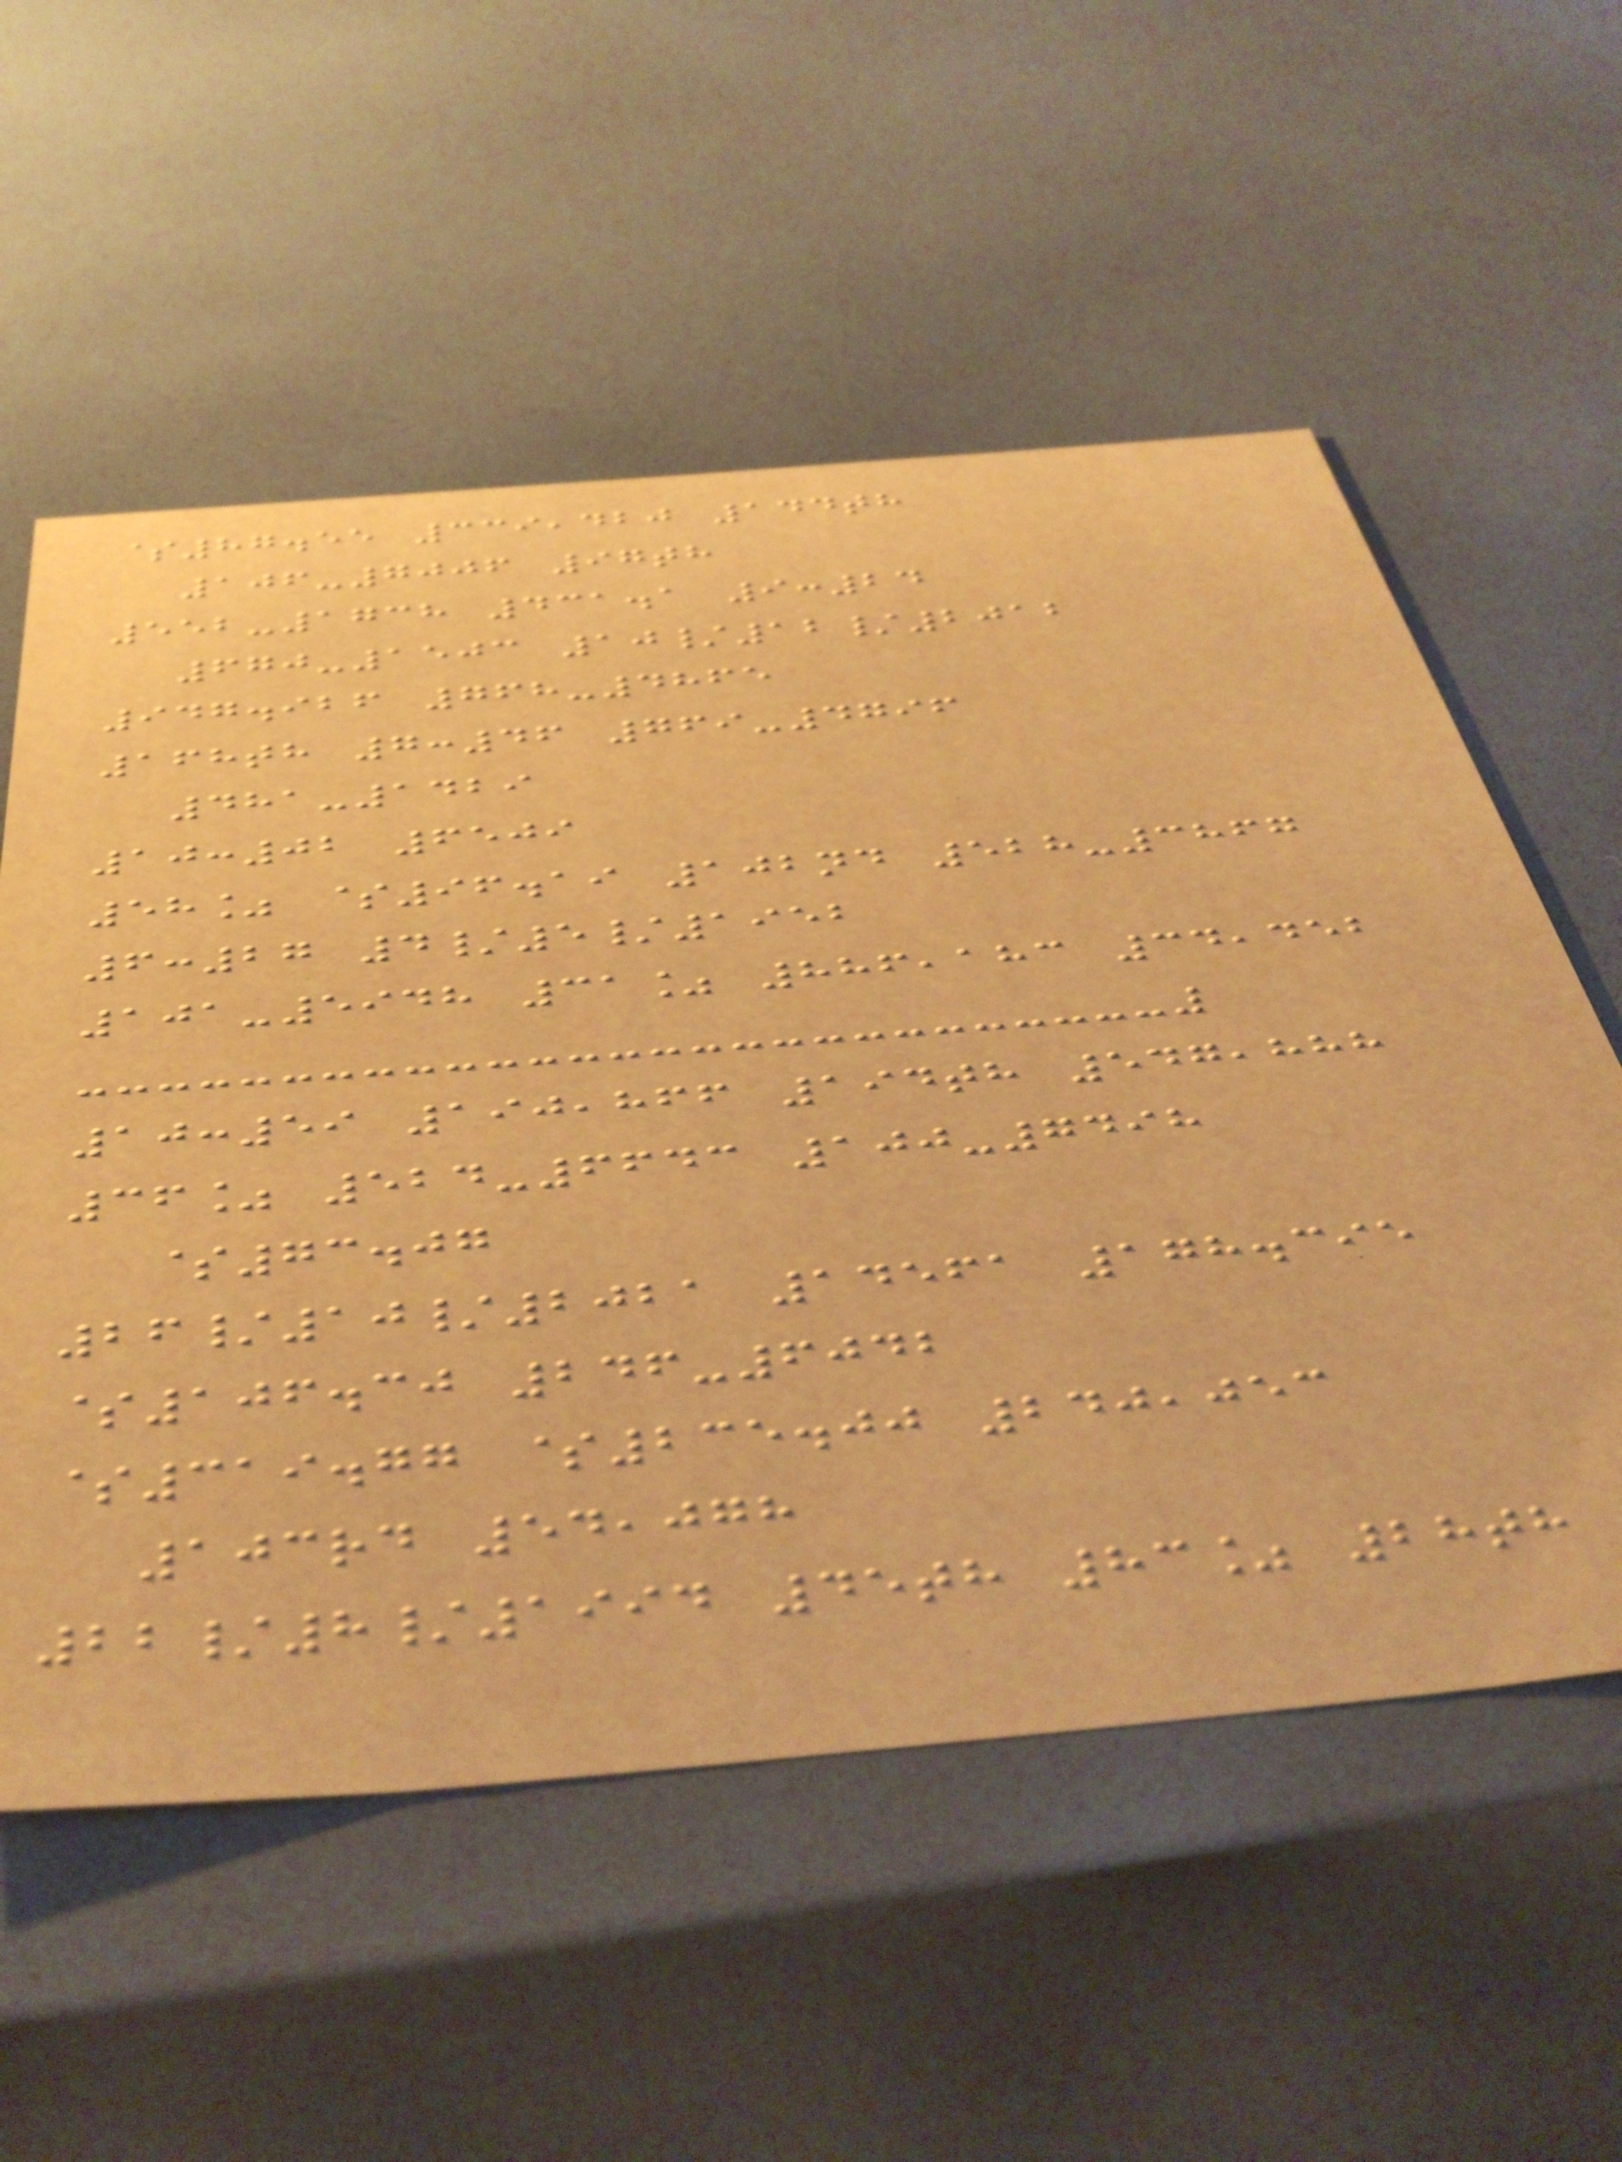$87.55 339,420 144th
106-7006 97th
552-1738 431.1 9:24
670-1503 10/12/2012
947.926 768-4865
168th 7:46 769-4796
481-1429
10:02 6509
58% $96.19 102nd 528-3867
6:27 4/5/1952
101-5948 31% 886,183 34,452
10:59 190,866 194th 547,888
36% 524-6643 100-7498
$73.07
26/10/2021 14561 178.395
$106.30 246-6042
$319.77 $235.00 240,053
103rd 54,078
22/8/1994 45th 83% 28th
